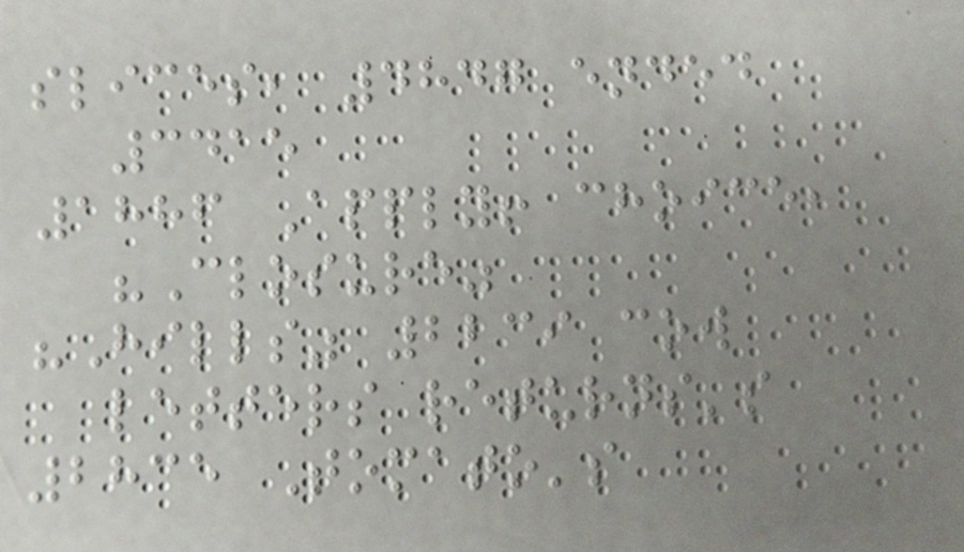slices, 4847 ended
3415
1886 Apply! choice,
"Closure"
"Hills" 2239 cow
letters returns's
2835 Tomato's
